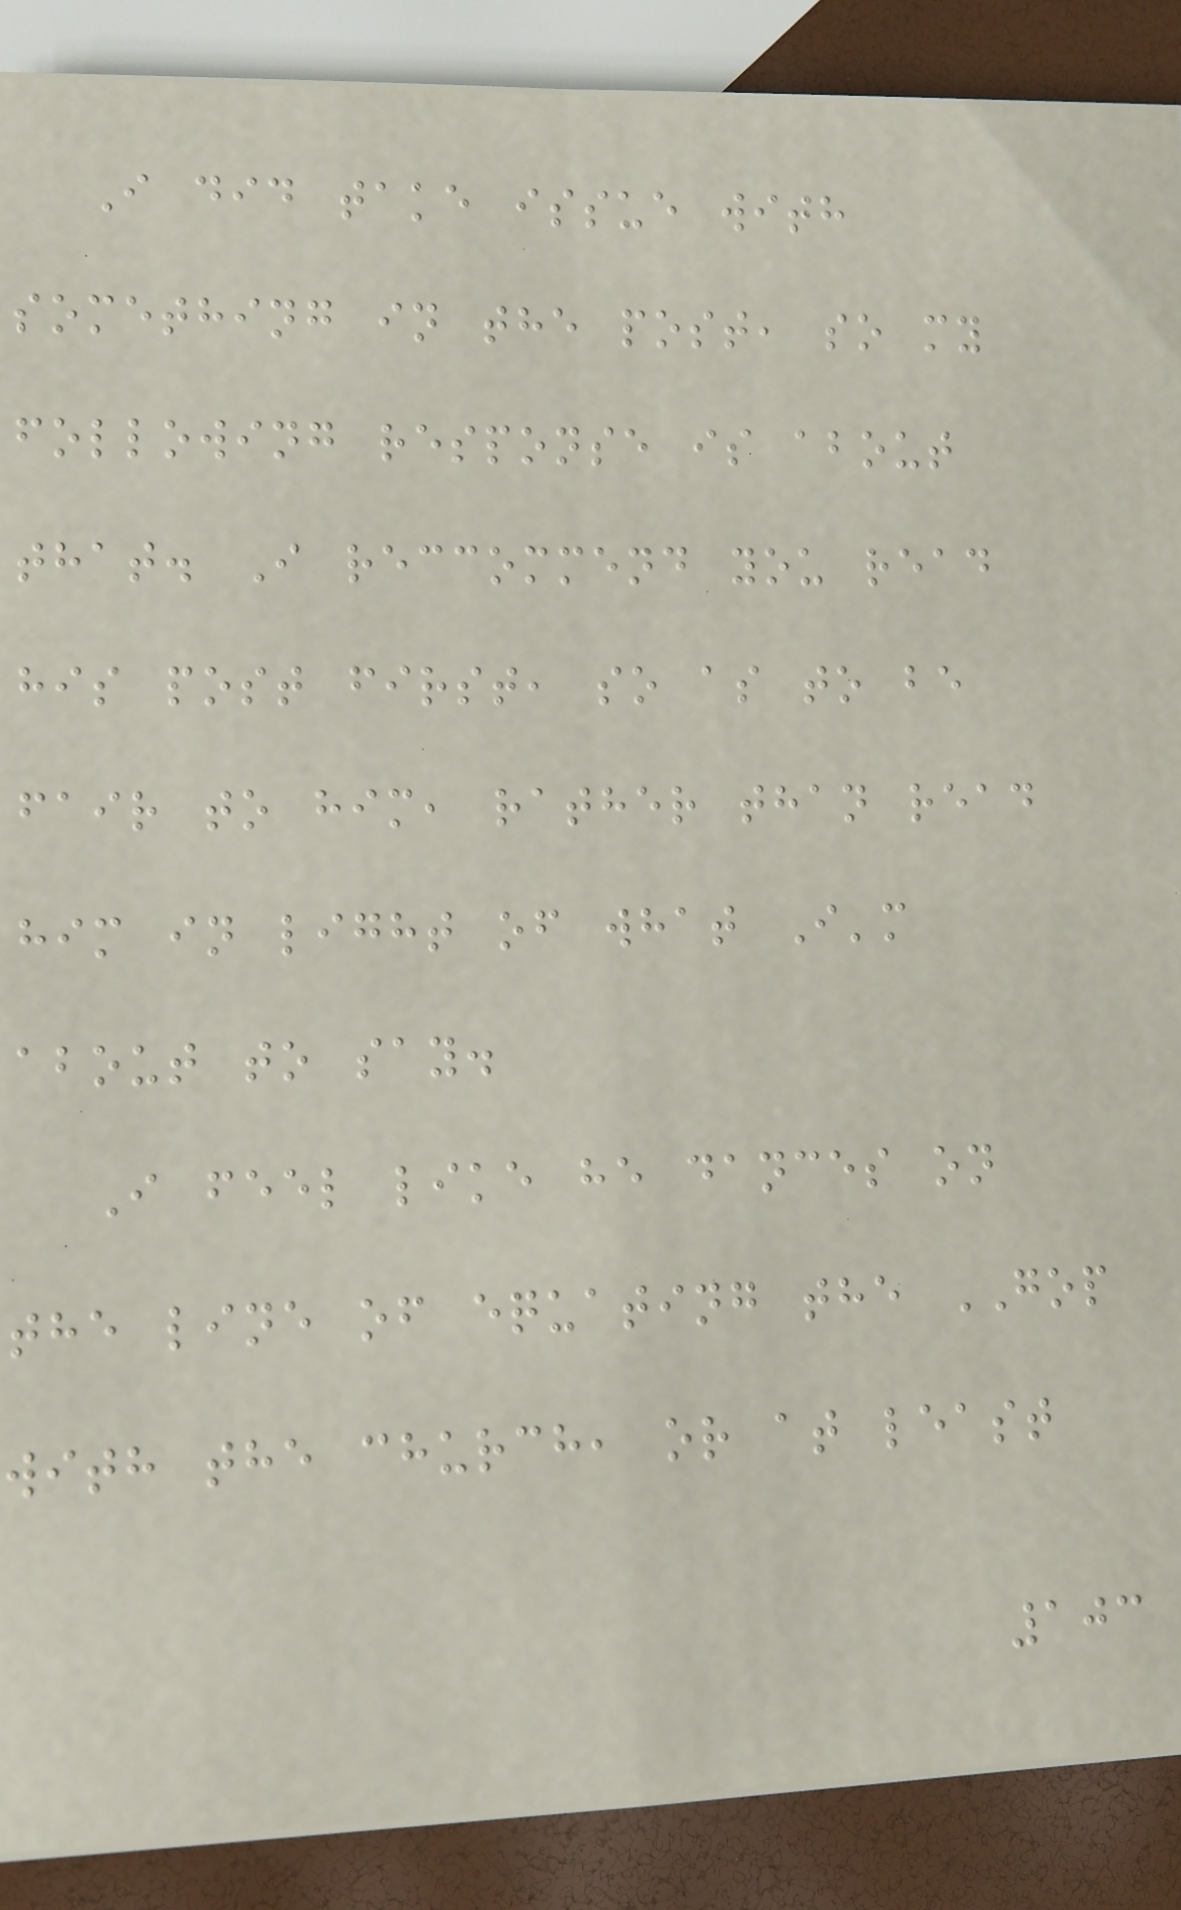I did take issue with
something in the post, so my
following response is about
that. I reccommend you read
his post first, so as to be
fair to him, rather than read
him in light of what I'm
about to say.
I feel like he dances on
the line of equating the GOP
with the church, or at least
103
